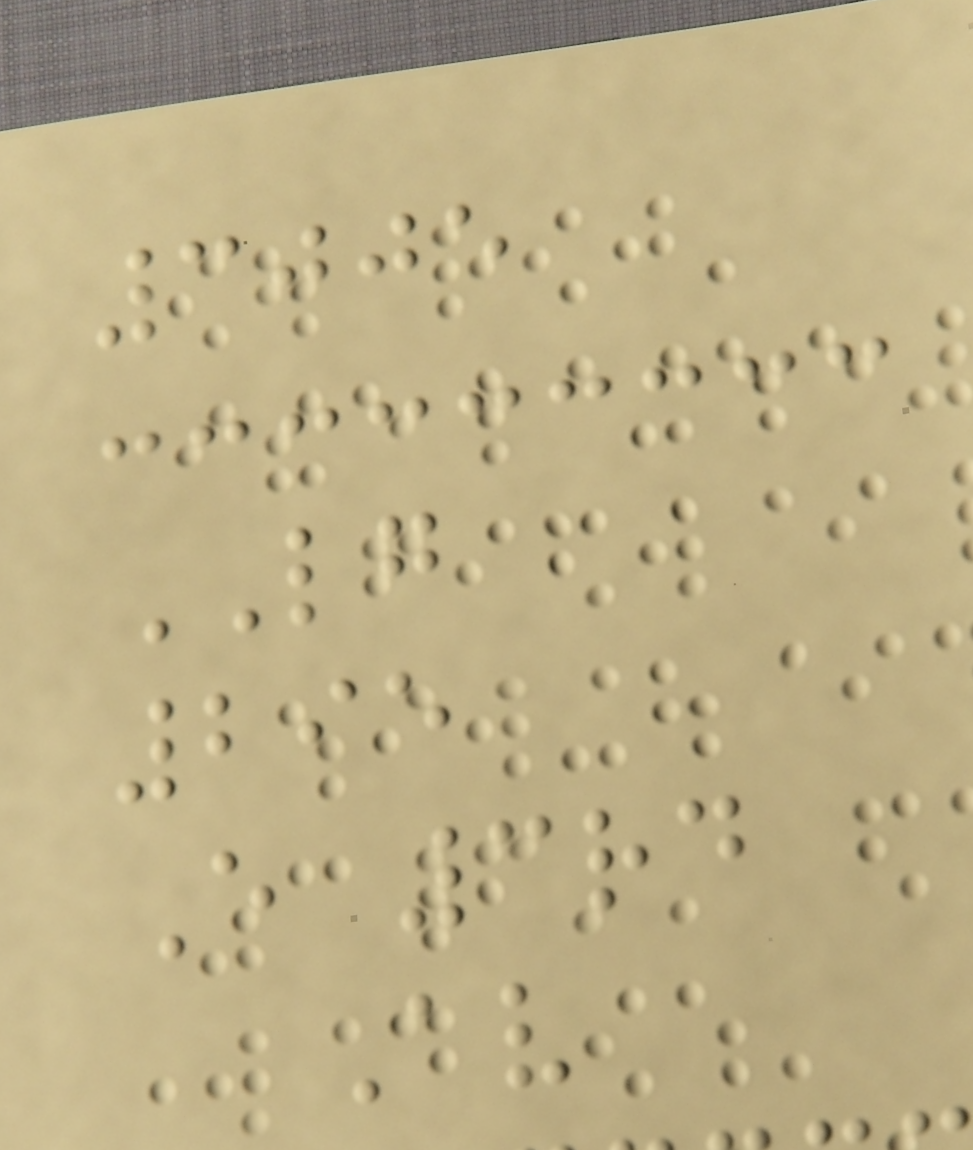3005
LG
295
E 3rd
Av
